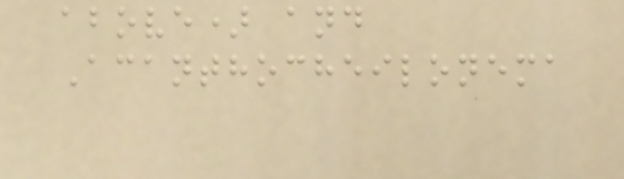above) and
Acanthocheilonema
